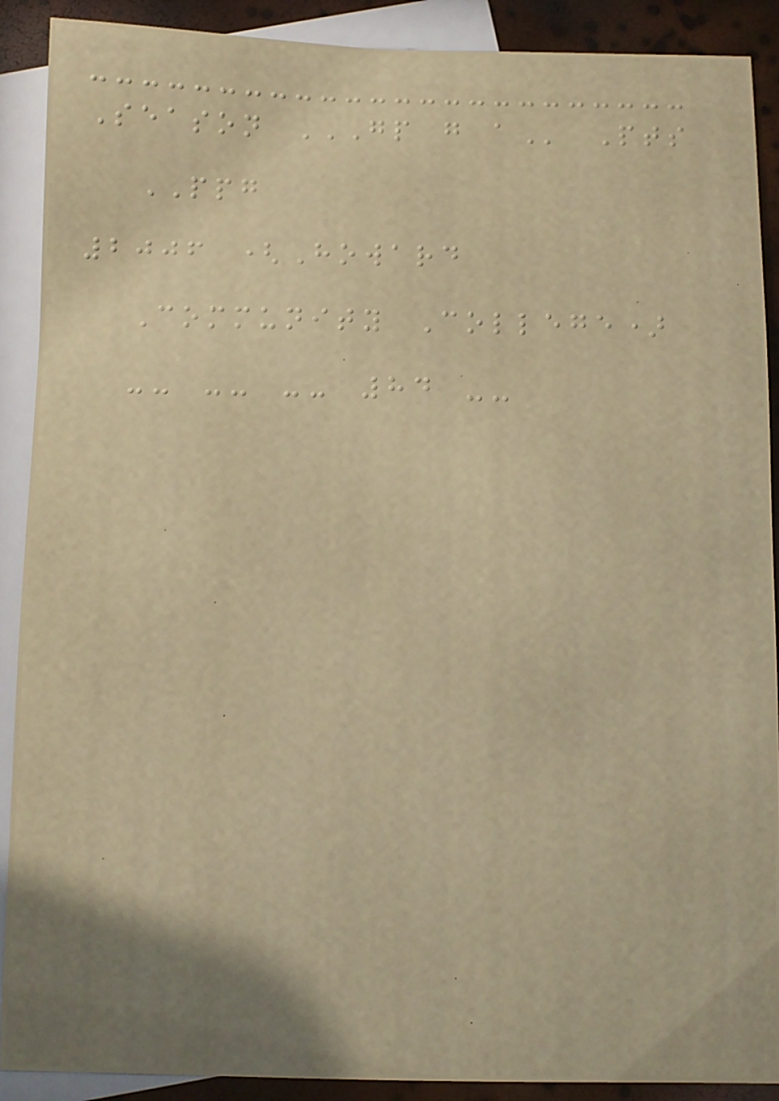Season GP G A Pts
PPG
2006 (Howard
Community College)
-- -- -- 84 --
